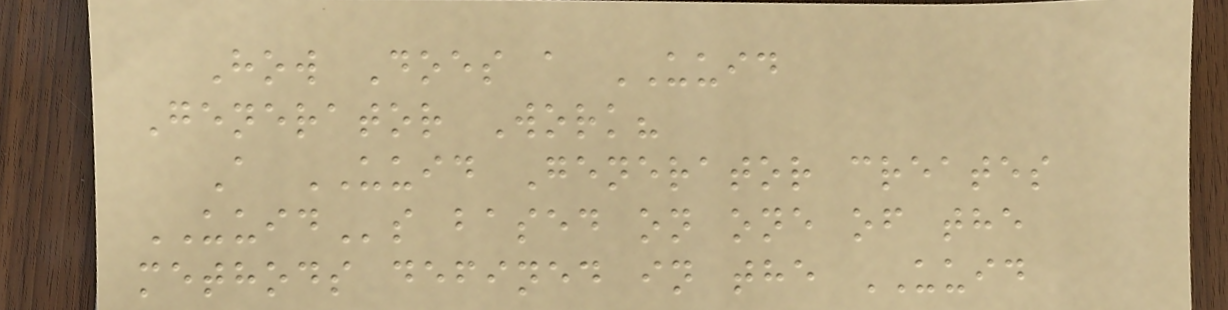How Does a UUID
Generator Work?
A UUID Generator creates
UUIDs based on one of the
methods defined in the UUID
